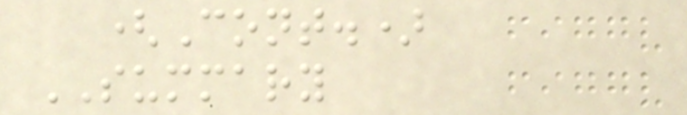(Cont.)
SUMMARY
